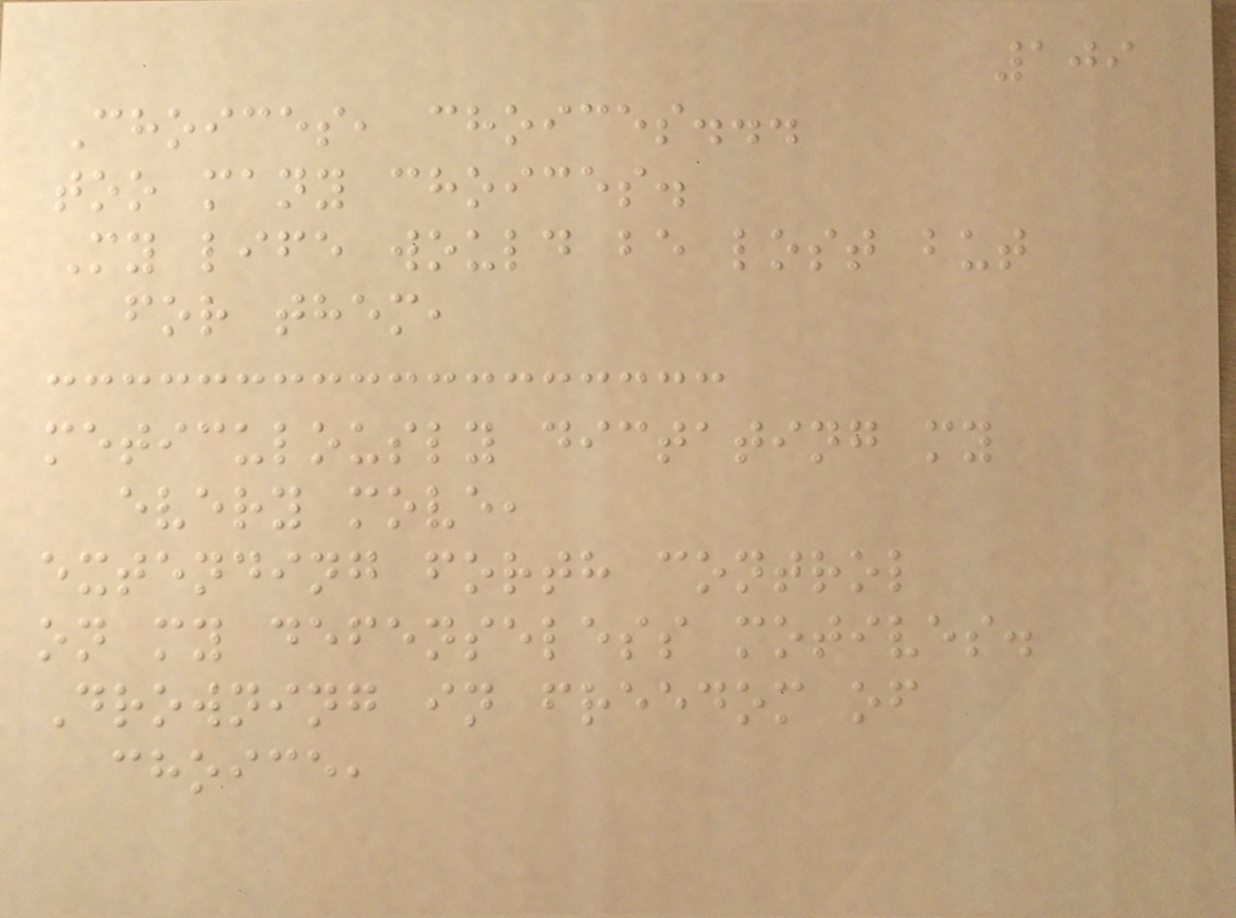109
Choices, choices...
too many choices.
My life would be lost but
for them,
meticulously dictating my
every move,
extending forth control
on my defenseless motives.
Drowning in freedom of
choice,
